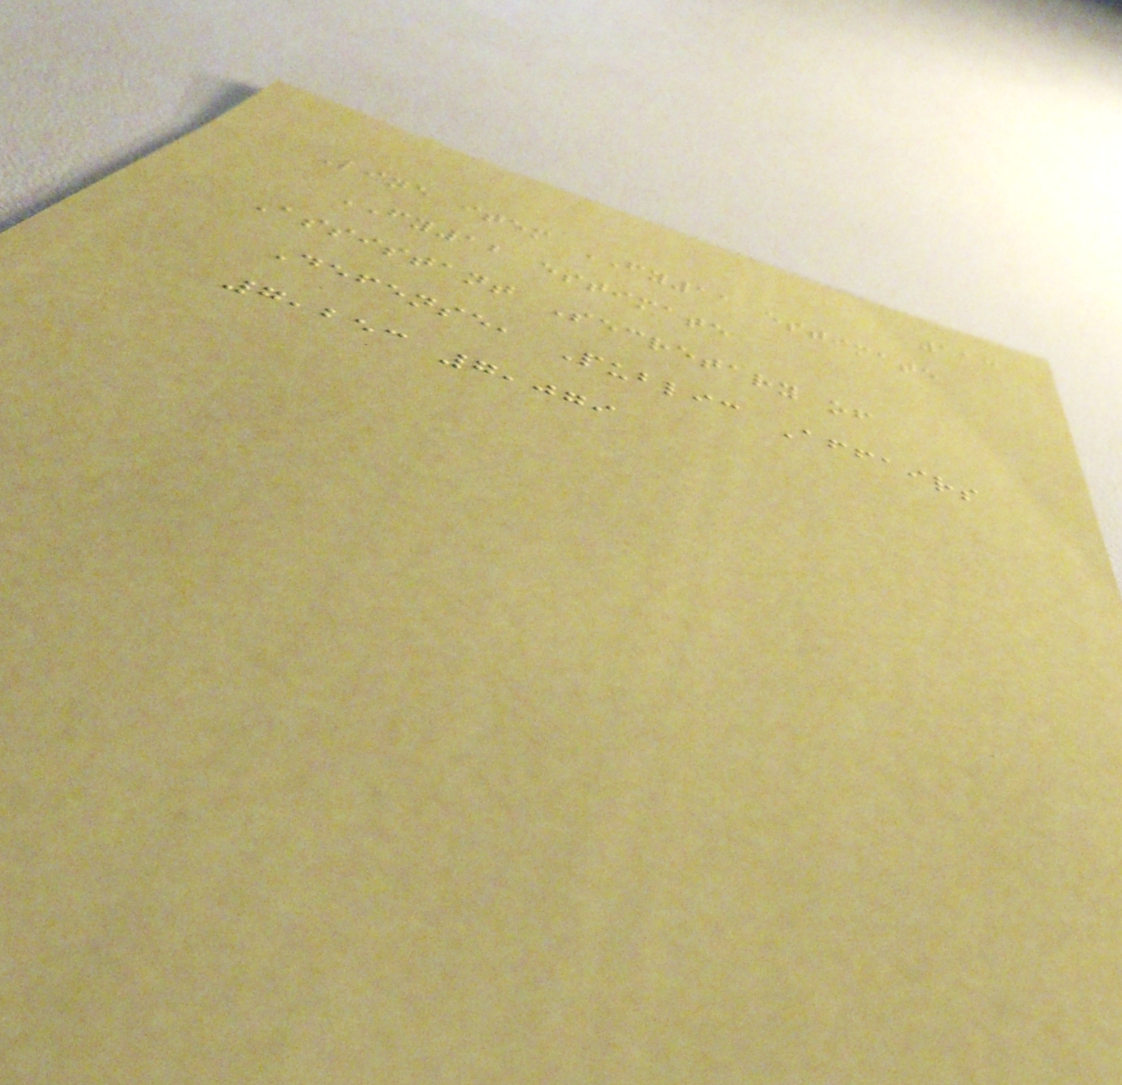113
Line item FY11 estimate
FY12 estimate
Assistant Secretary of
Defense, Public Affairs
7,253 7,079
